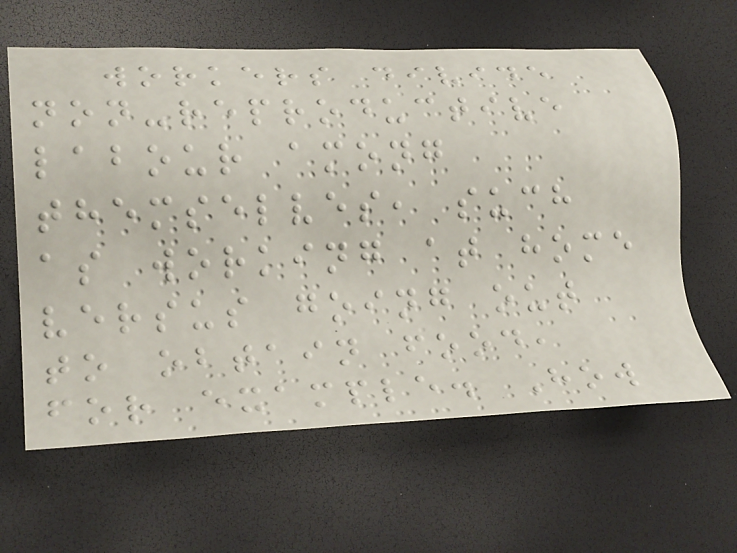workers divide
non-reproductive
labour among
themselves, such
as working at home
versus going out
to obtain food,
for example. How
